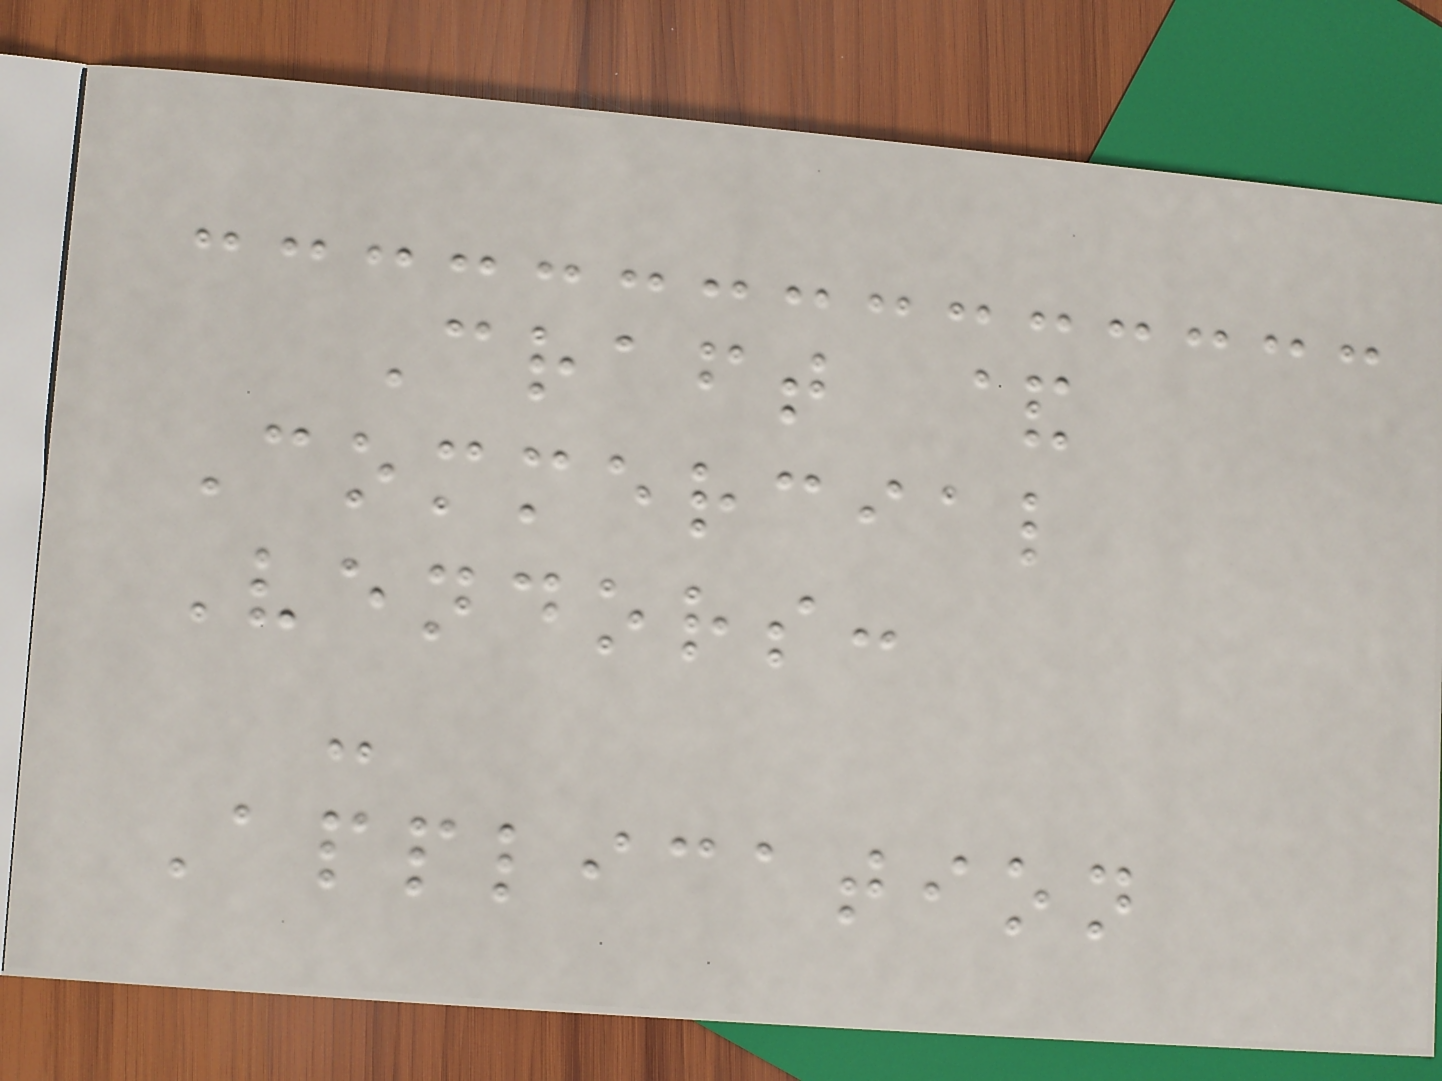Craft &
Commercial
Vendors:
-
Application
